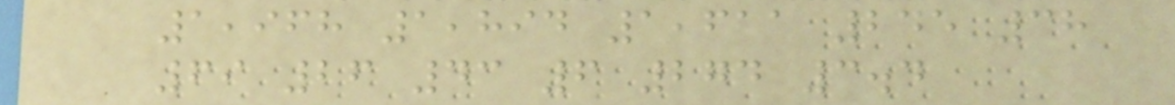1,968 1,894 1,611 245 38
69 26 43 6 274 3.4
